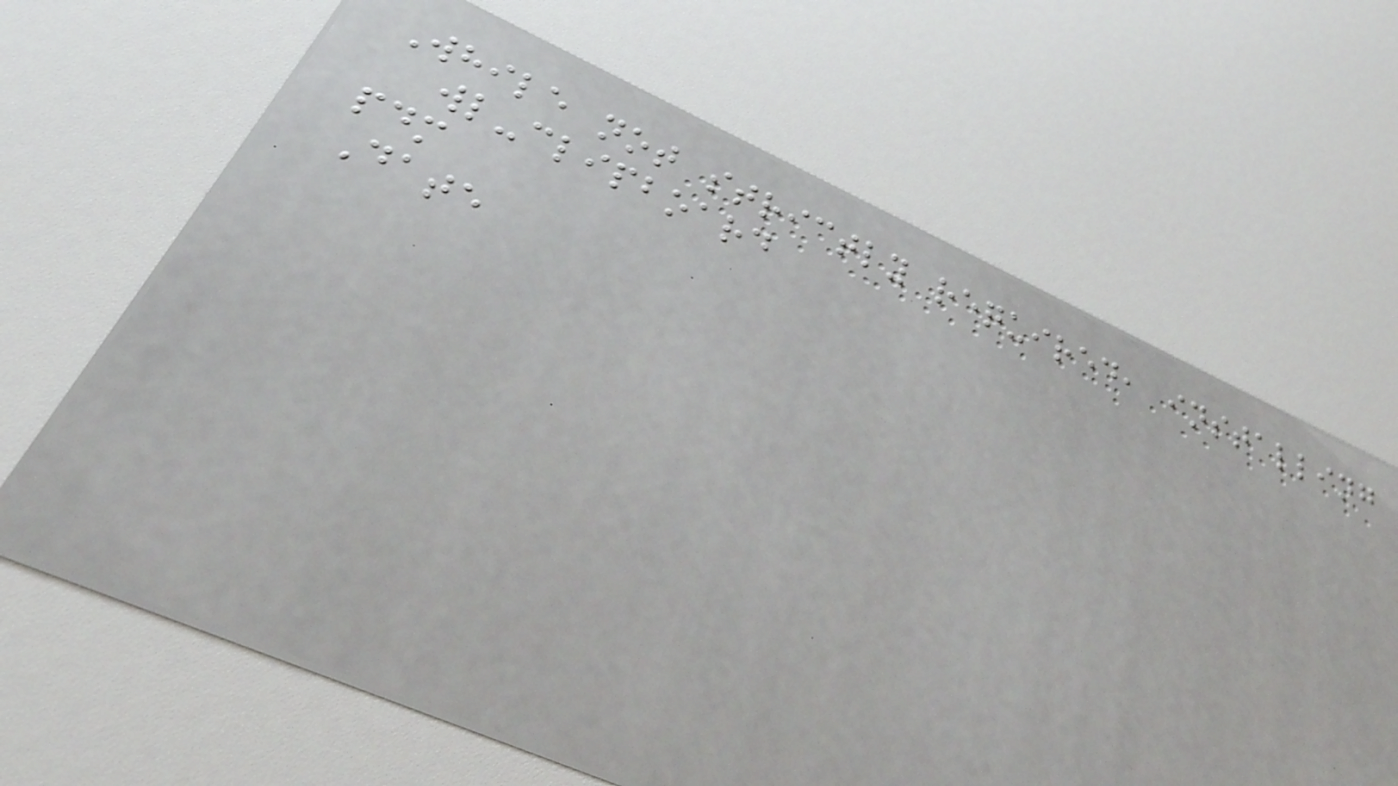While not strictly required, installing
wl-clipboard
pdm
Date
